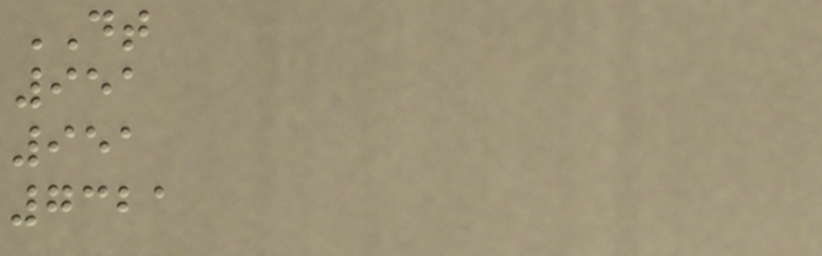DT
951
951
7321
